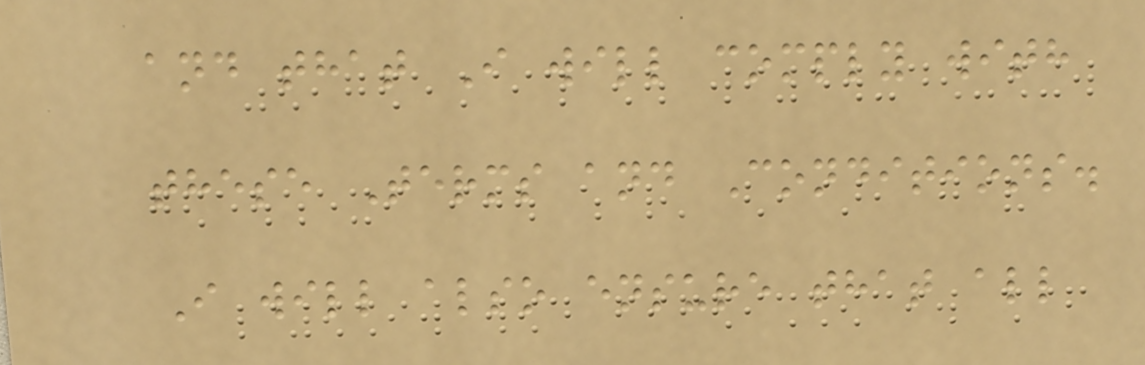and that I will comply with
these Terms and Conditions.
I will also ensure that all
